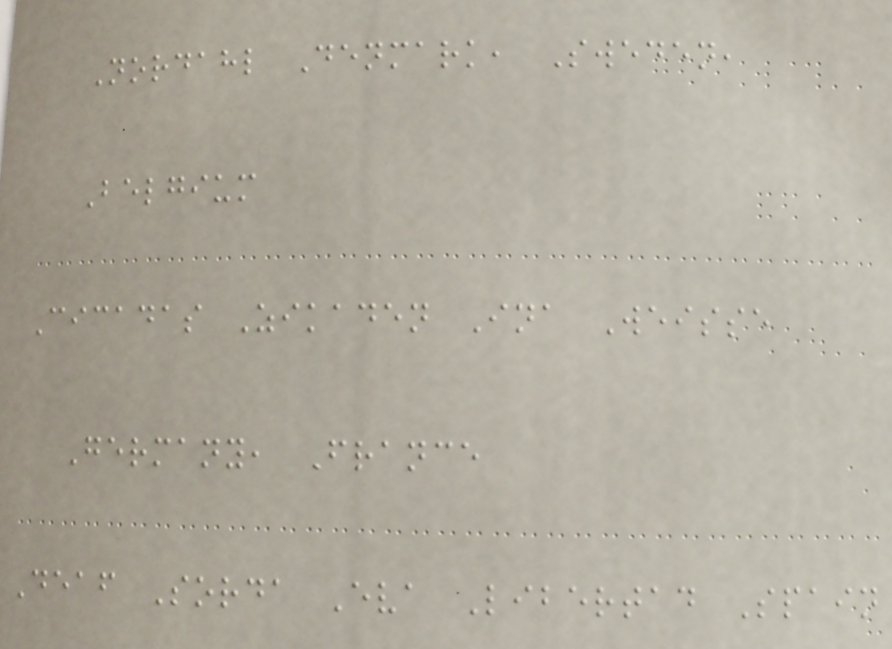Nordahl Denmark, Sweden,
Belgium
Cicadas Zikaden Ina Weisse
Germany, France
Deaf Sorda Eva Libertad Spain
